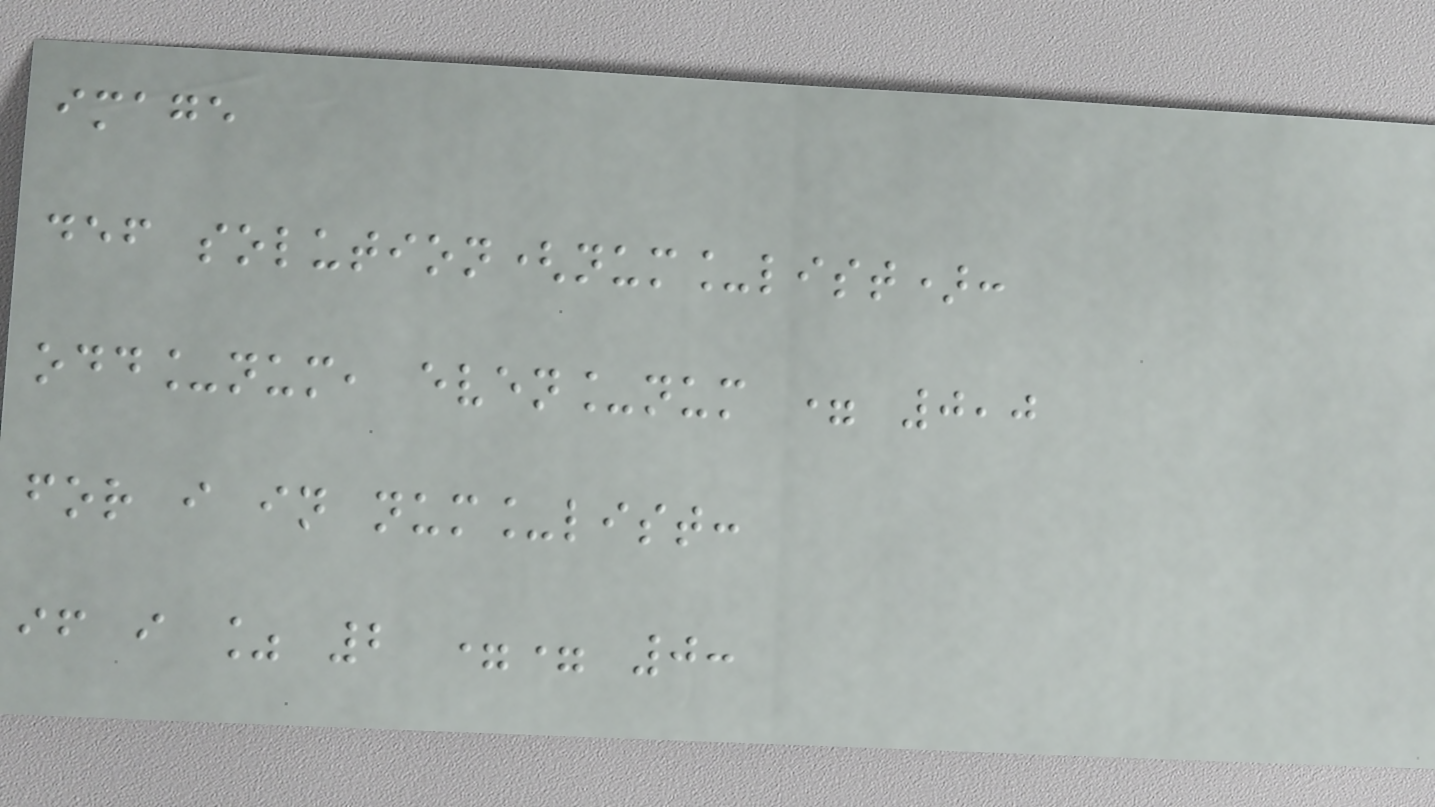image
def solution(num_list):
odd_num, even_num = 0,0
for i in num_list:
if i % 2 == 0:
